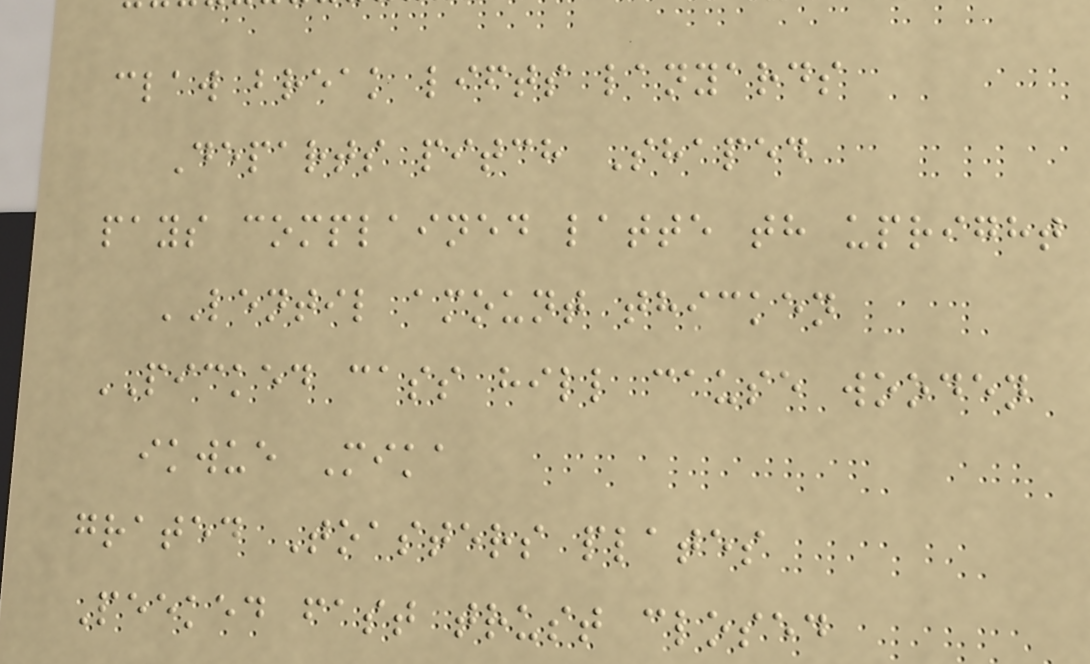claw break lifts lanyards
Departs pitch Shaped
pays complained latte th upright
LENTIL amount thicken
PICKED cass hill cause wooden
ikwue Mika
grated Toasters plates
Peeked fast trust closed
